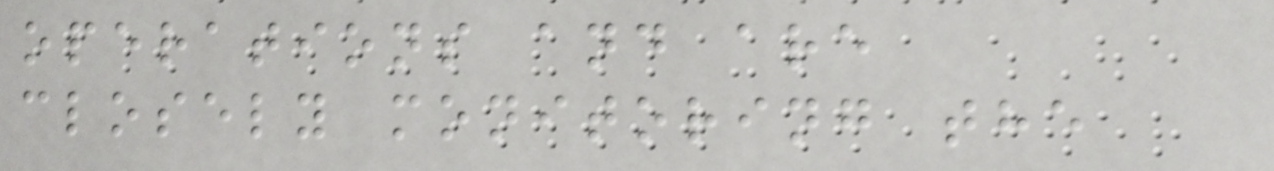operations and are
closely monitoring the
